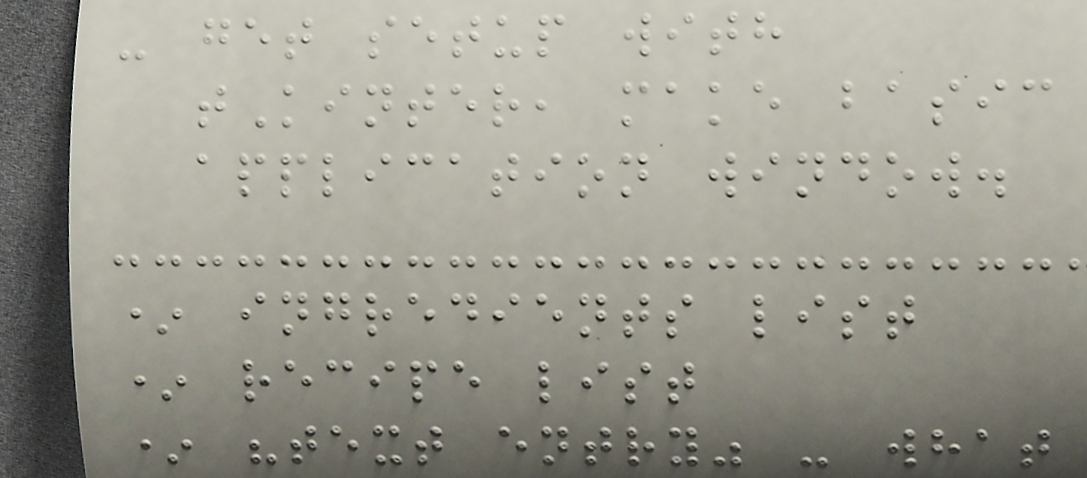- get setup with
tKinter, make basic
application window.
* ingredients list
* recipe list
* "text entry" - what
